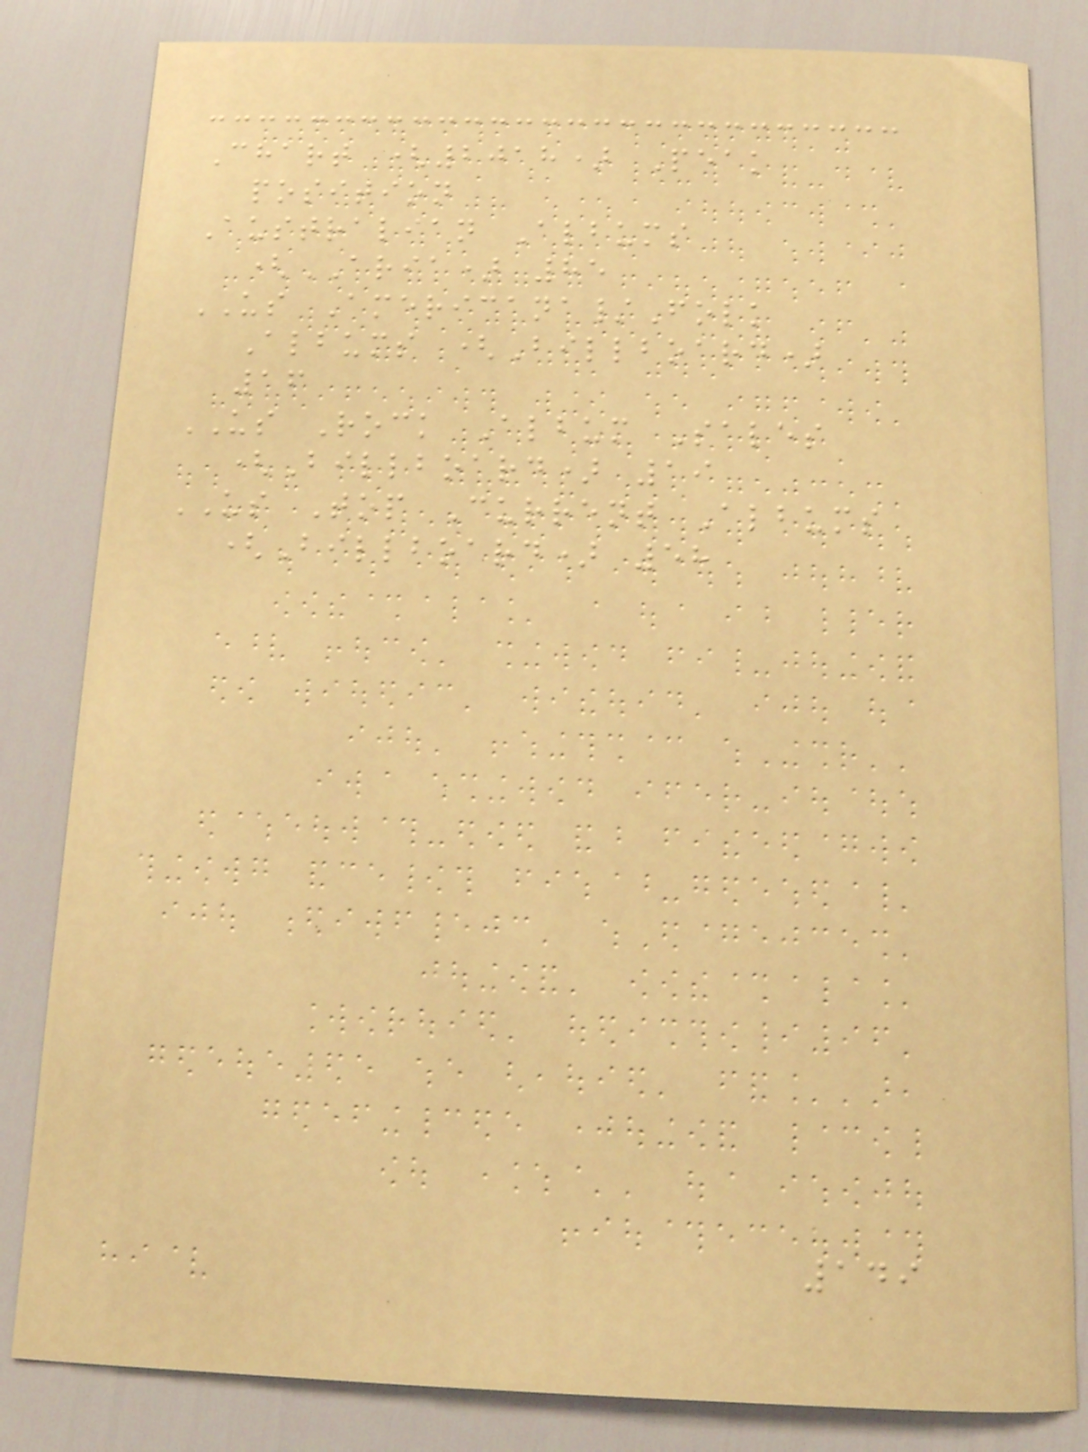Chart (2018) Peak
position
Australian Albums
(ARIA) 85
US Americana/Folk
Albums (Billboard)
16
US Rock Album Sales
(Billboard) 19
US Top Current Albums
(Billboard) 58
149
